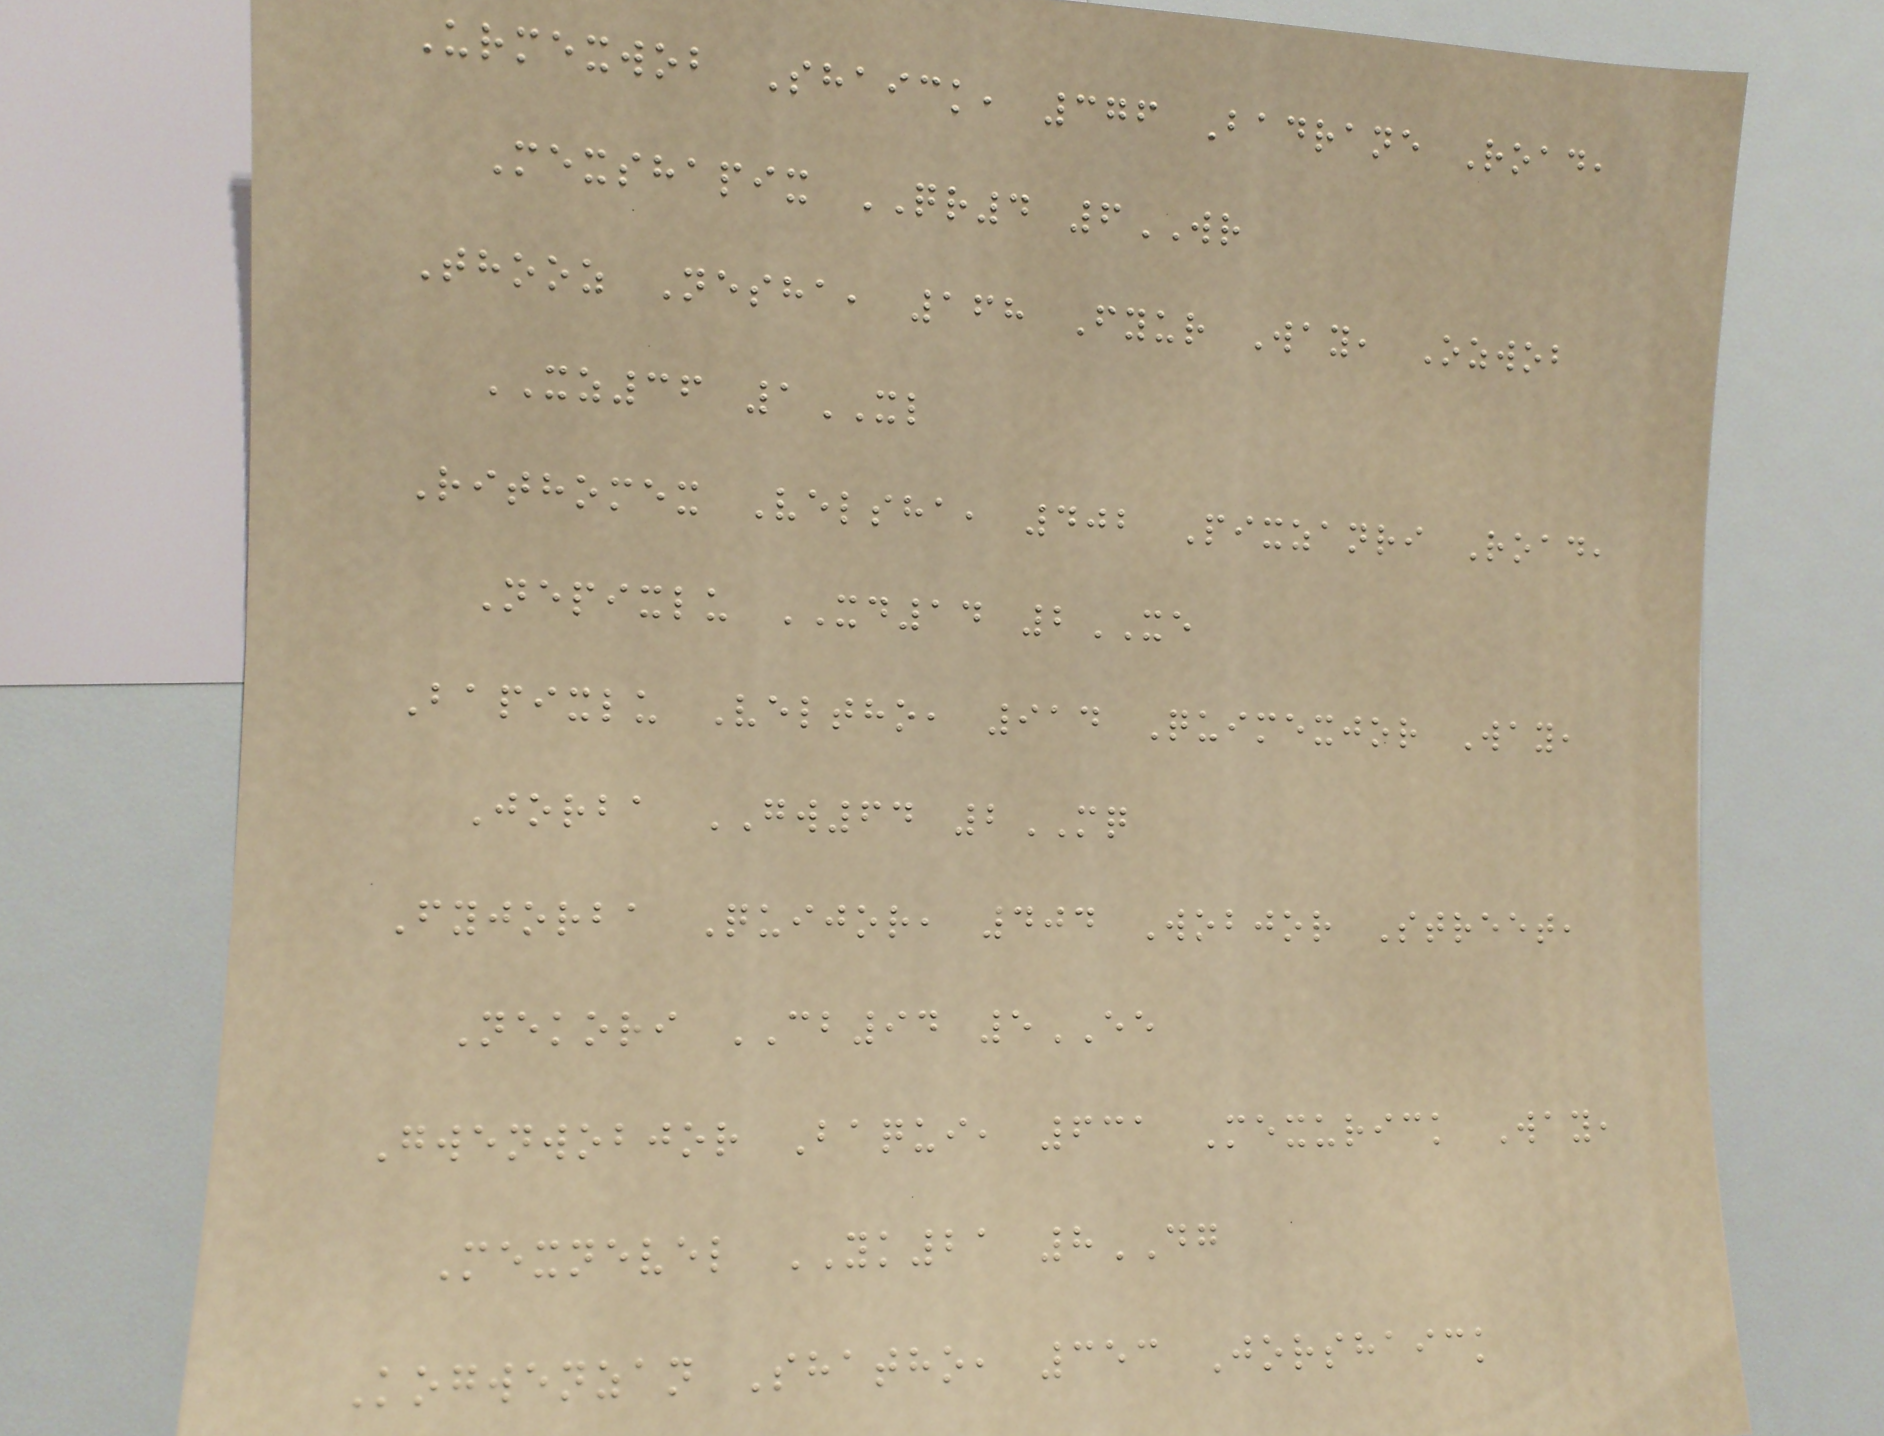Urmexwob Shaick, 376 Badrane Road,
Mexshapix QR4 6WR
Thooz Nesha, 168 Fyur Way, Ozwob
XZ36 1XL
Rithomex Velsha, 402 Pixzanri Road,
Nepixlu XD14 2XE
Bapixlu Veltho, 914 Quimexjor Way,
Jorba GW64 2MQ
Fyjorba Quijor, 404 Wobjor Street,
Nekori CB94 5EE
Gwenwobjor Baqui, 631 Mexurick Way,
Mexnevel YK21 8DG
Kogwenzan Shatho, 353 Jorshaick
